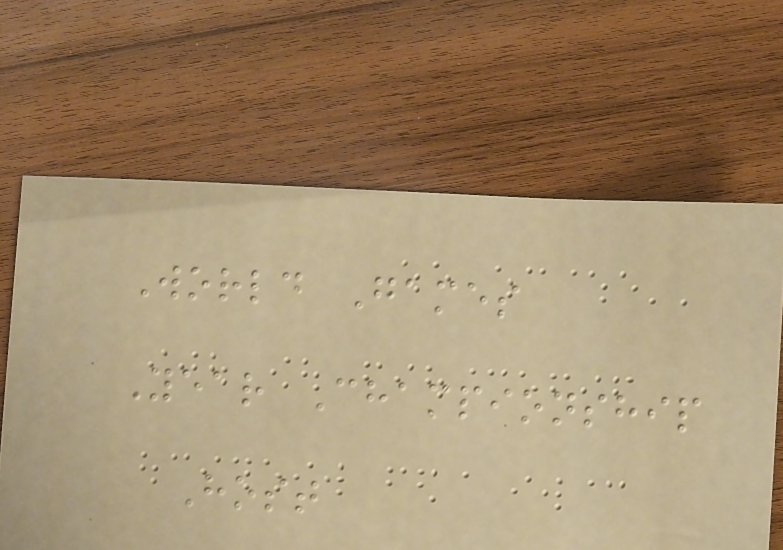World Games
Year Championship
Host
